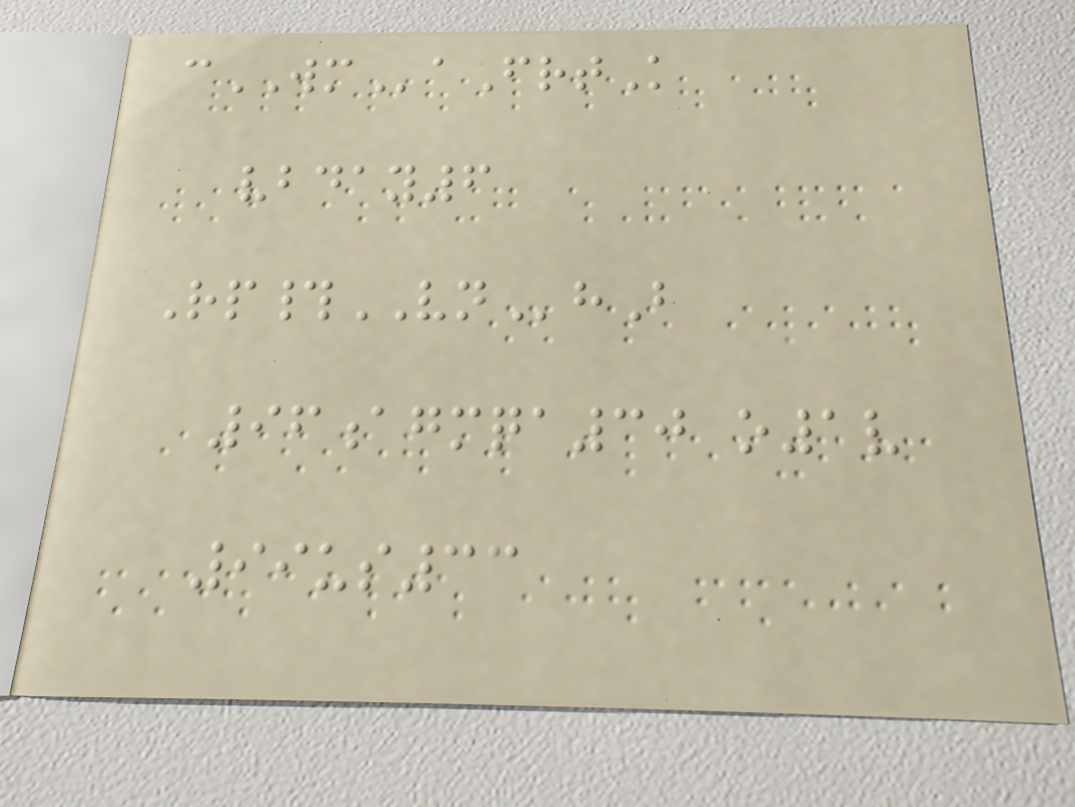cWMaFrtK
vbday6
Rp#VNhB
96agmqa30 o1v
99us33
